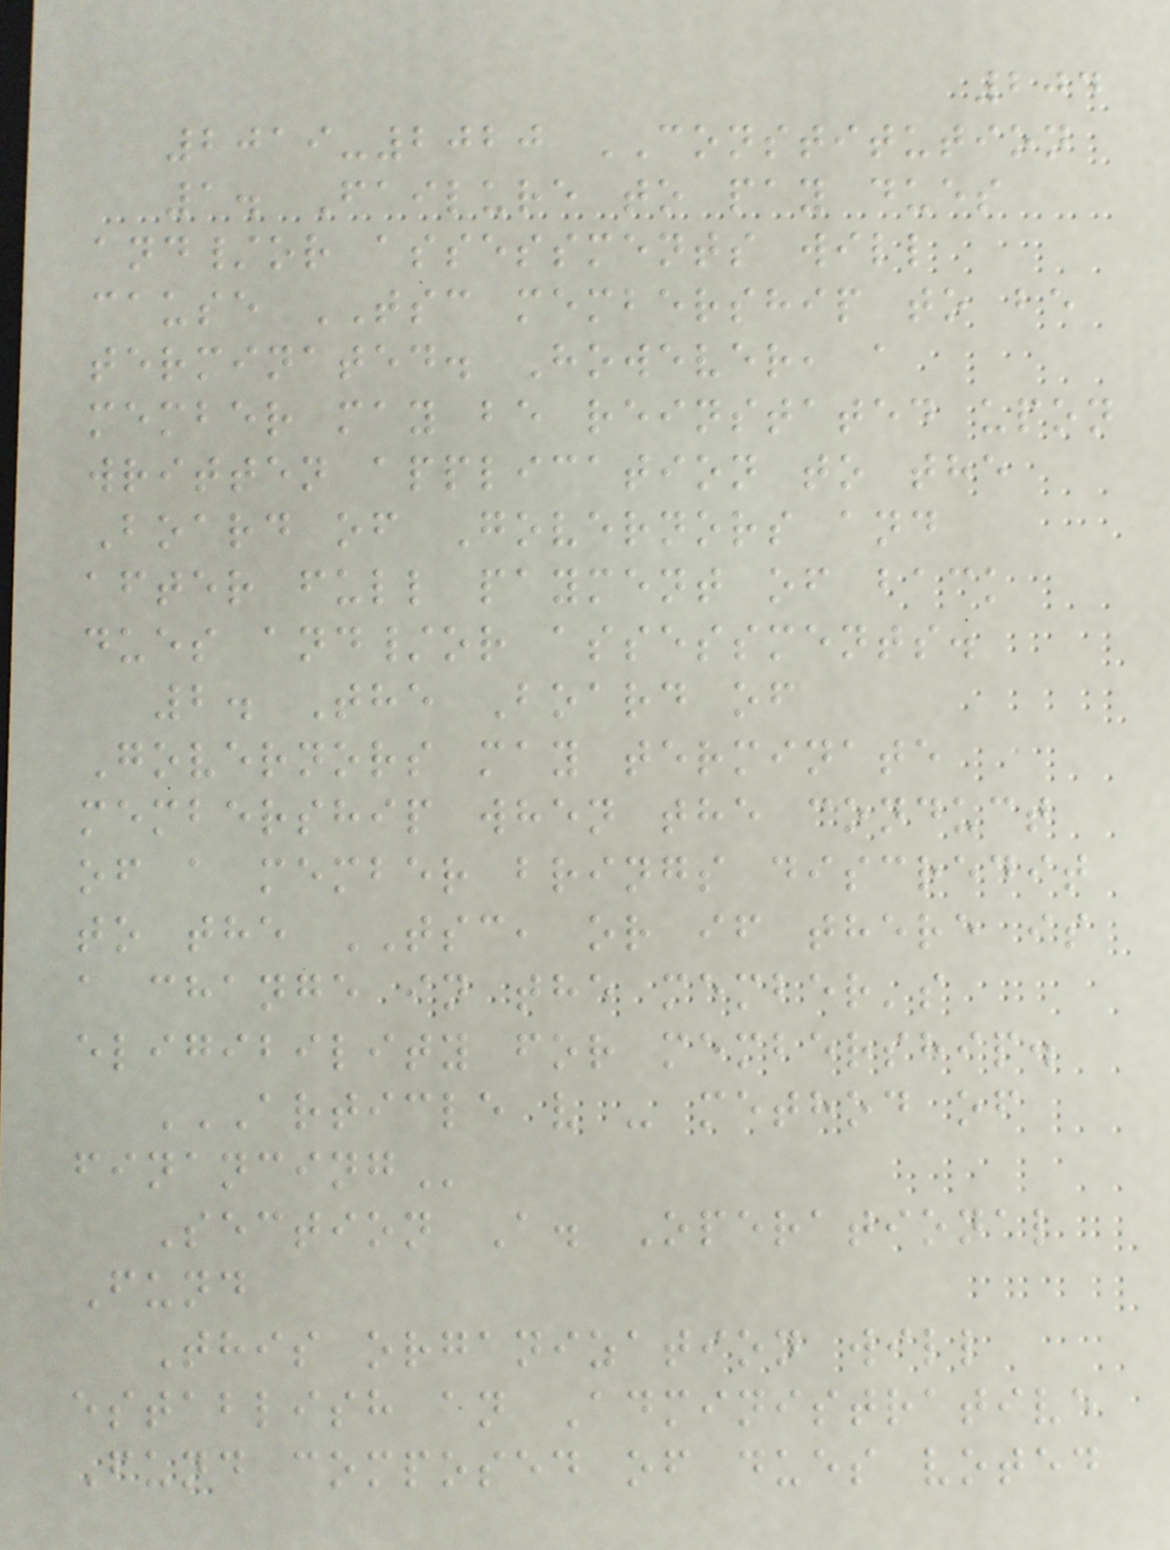204
2019-2020 CONSTITUTION
1. Failure to pay dues
and/or assessments will
cause TSC membership to be
terminated. However, a
member may be reinstated upon
written application to the
Board of Governors and
after full payment of back
dues and/or assessments.
2. The Board of
Governors may terminate
membership when the conduct
of a member brings discredit
to the TSC, or if there is
a change in the member's
eligibility for membership.
ARTICLE V - METHOD OF
FINANCING
Section A. Operational
Fund
This organization will
establish an Administrative
Fund composed of dues voted
